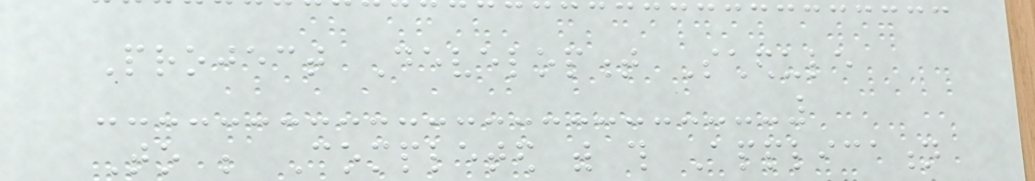Project Development Schedule
To be Completed with this Application
